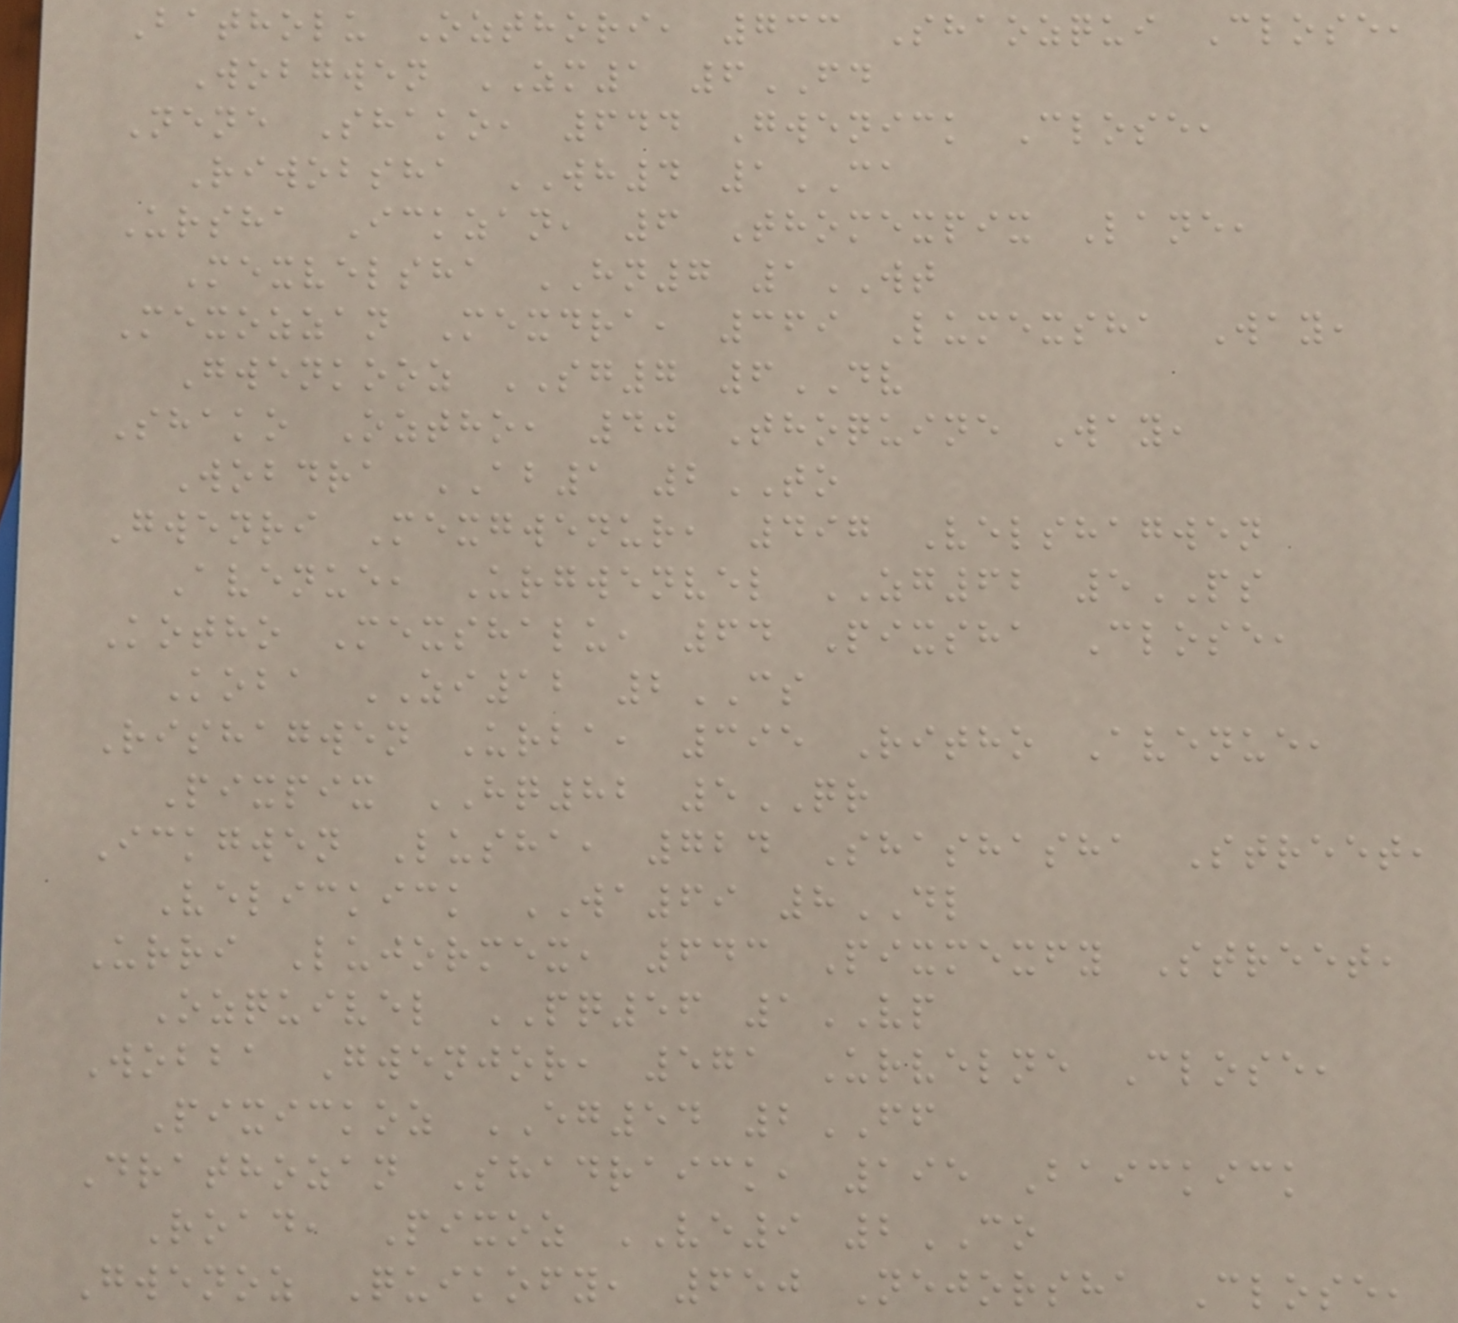Batholu Ozthori, 733 Shaozqui Close,
Wobgwen ZM1 6FD
Nene Shako, 644 Gwenick Close,
Riwobsha WH4 1CA
Ursha Ickzan, 6 Thomexpix Lane,
Mexvelsha HN7 1WT
Mexozzan Mexdra, 369 Lumexsha Way,
Gwenkooz SG7 6DV
Shako Oztho, 40 Thoquine Way,
Wobdra AB1 2TO
Gwenri Mexgwenur, 497 Velshagwen
Avenue, Urgwenvel ZG62 5PS
Kotho Mexshalu, 64 Pixsha Close,
Koba ZI12 2CS
Rishagwen Urba, 395 Ritho Avenue,
Pixpix HQ82 5QR
Ickgwen Lusha, 724 Shashasha Street,
Velickick WA69 8DL
Urri Lujormex, 643 Pixmexfy Street,
Ozquivel PQ56 1VP
Wobba Gwenjor, 571 Urvelne Close,
Pixickoz EG54 2FF
Drathozan Shadraick, 195 Baickick
Road, Pixoz VE9 2CO
Gwenoz Quikofy, 650 Nejorsha Close,
